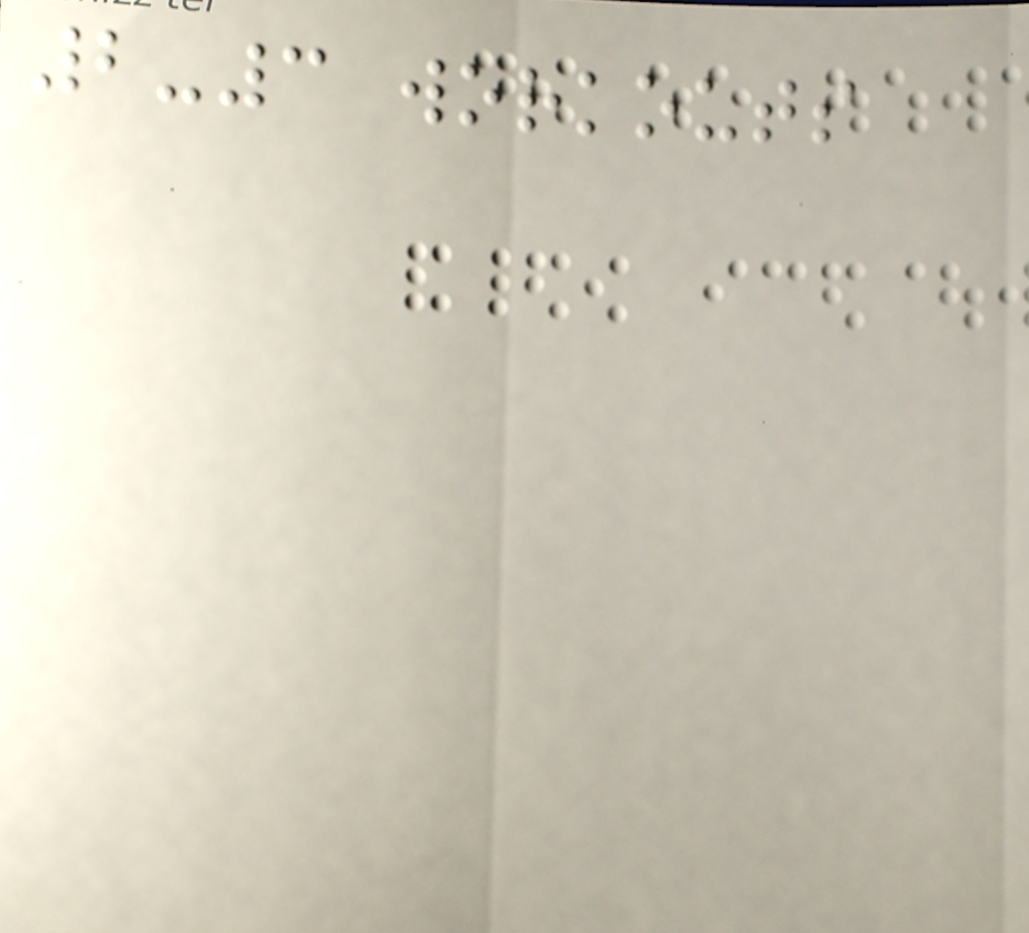2-3 workouts
